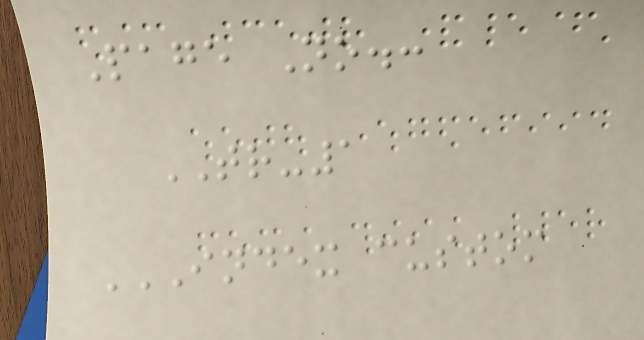Page No.:
TR-1
INDEX CUSTOM
